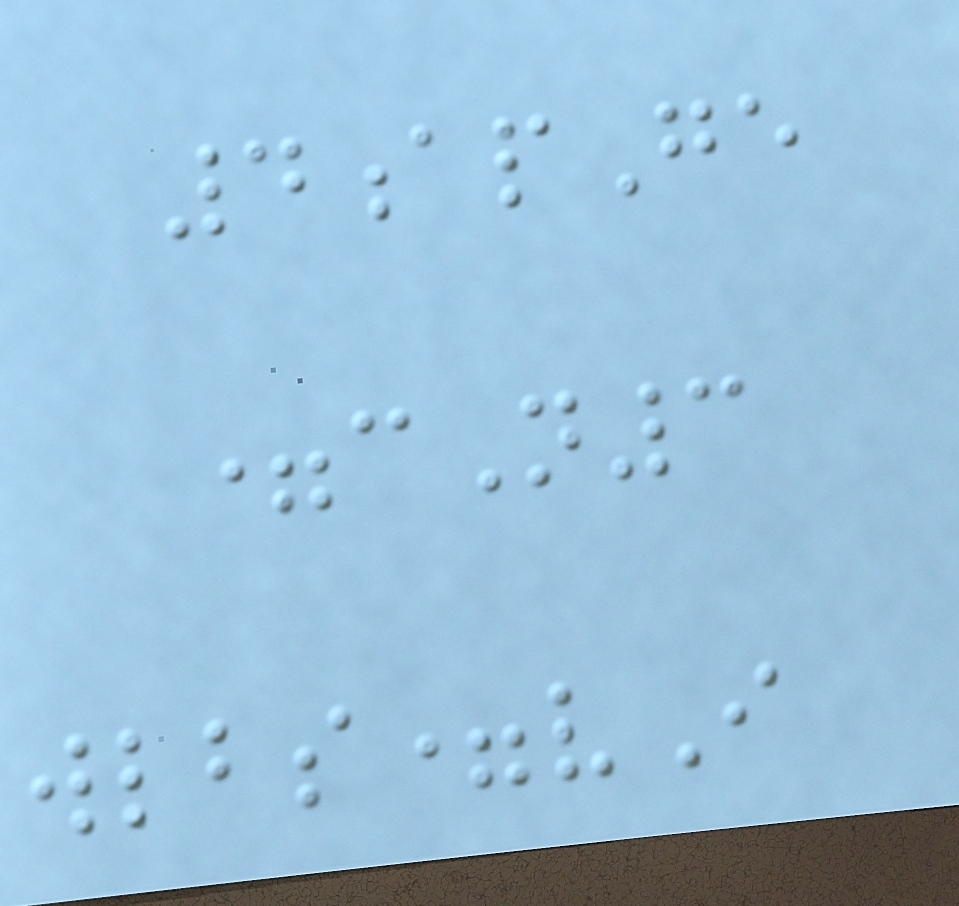4apGe
=cN3
wlbs=vI
